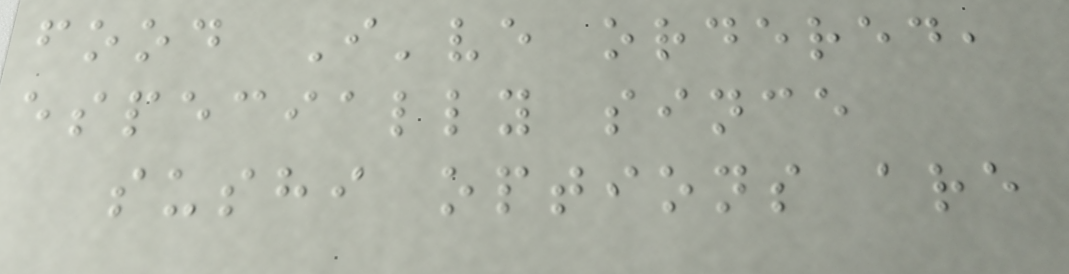food I've ordered,
especially since
sushi options are
